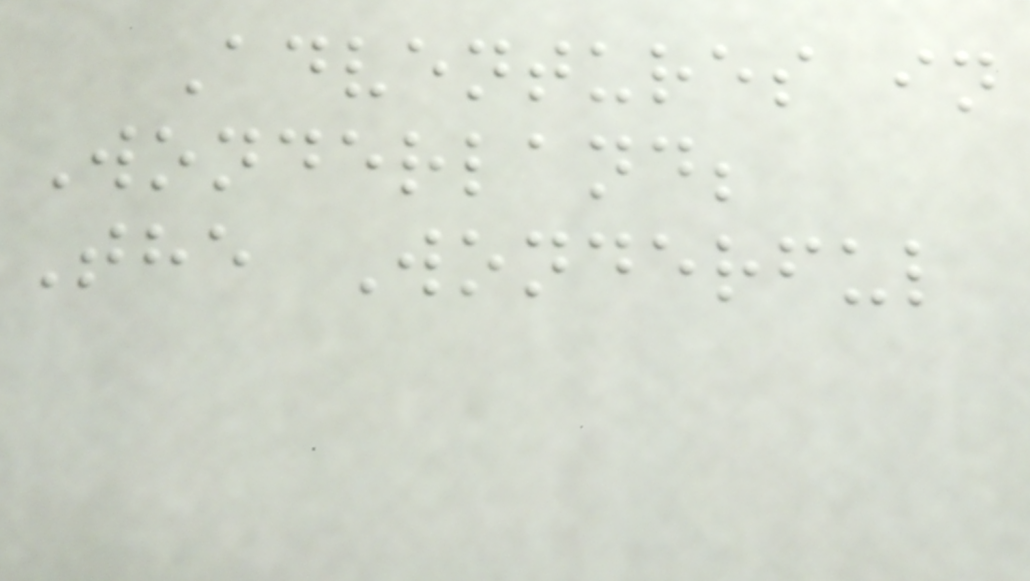Adventures in
Wonderland;
The Wonderful
